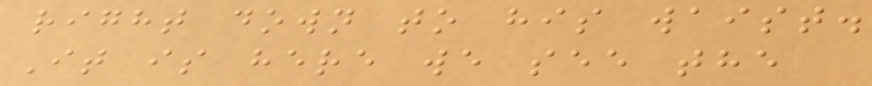right down to his waist.
It is here we see the
